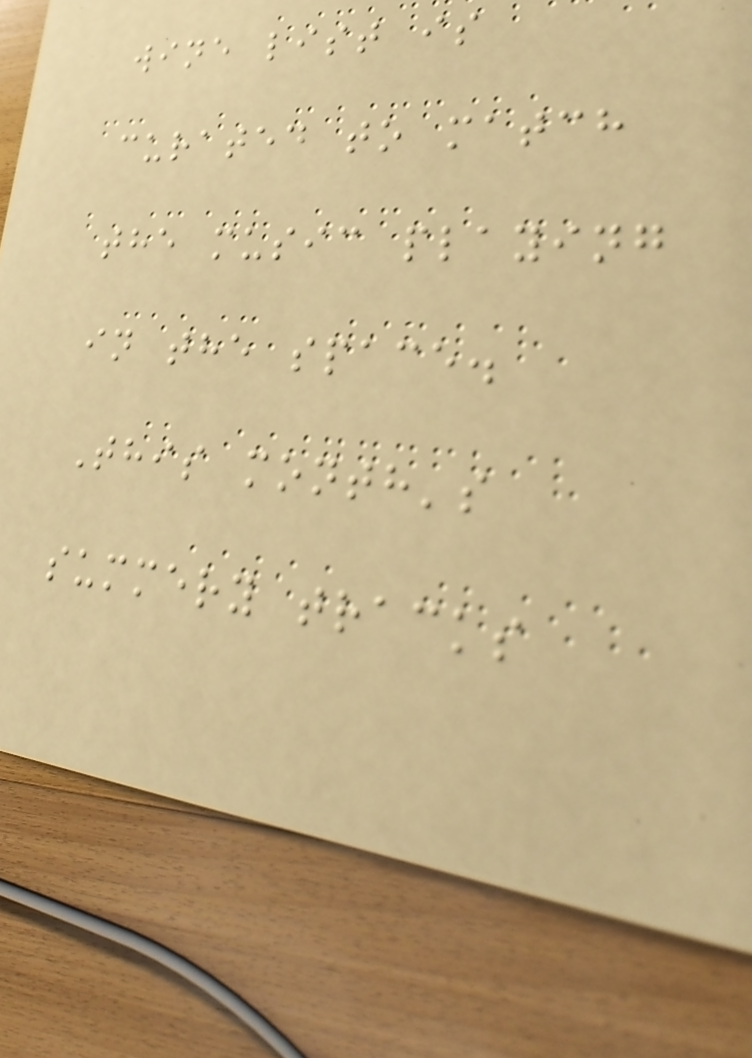wine list is
curated to match
the music playing
in the space.
This month's
summery tracks
